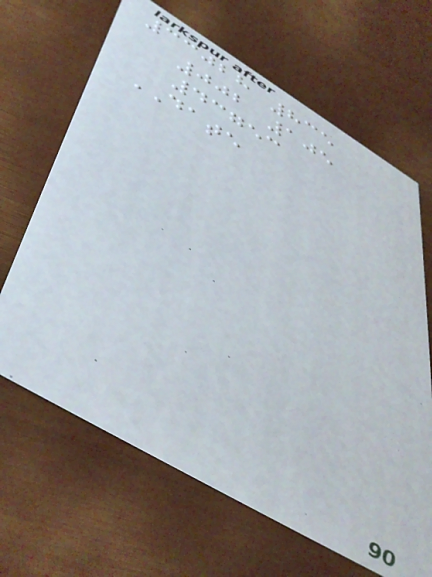33028 835
002 105
43753
DATE
